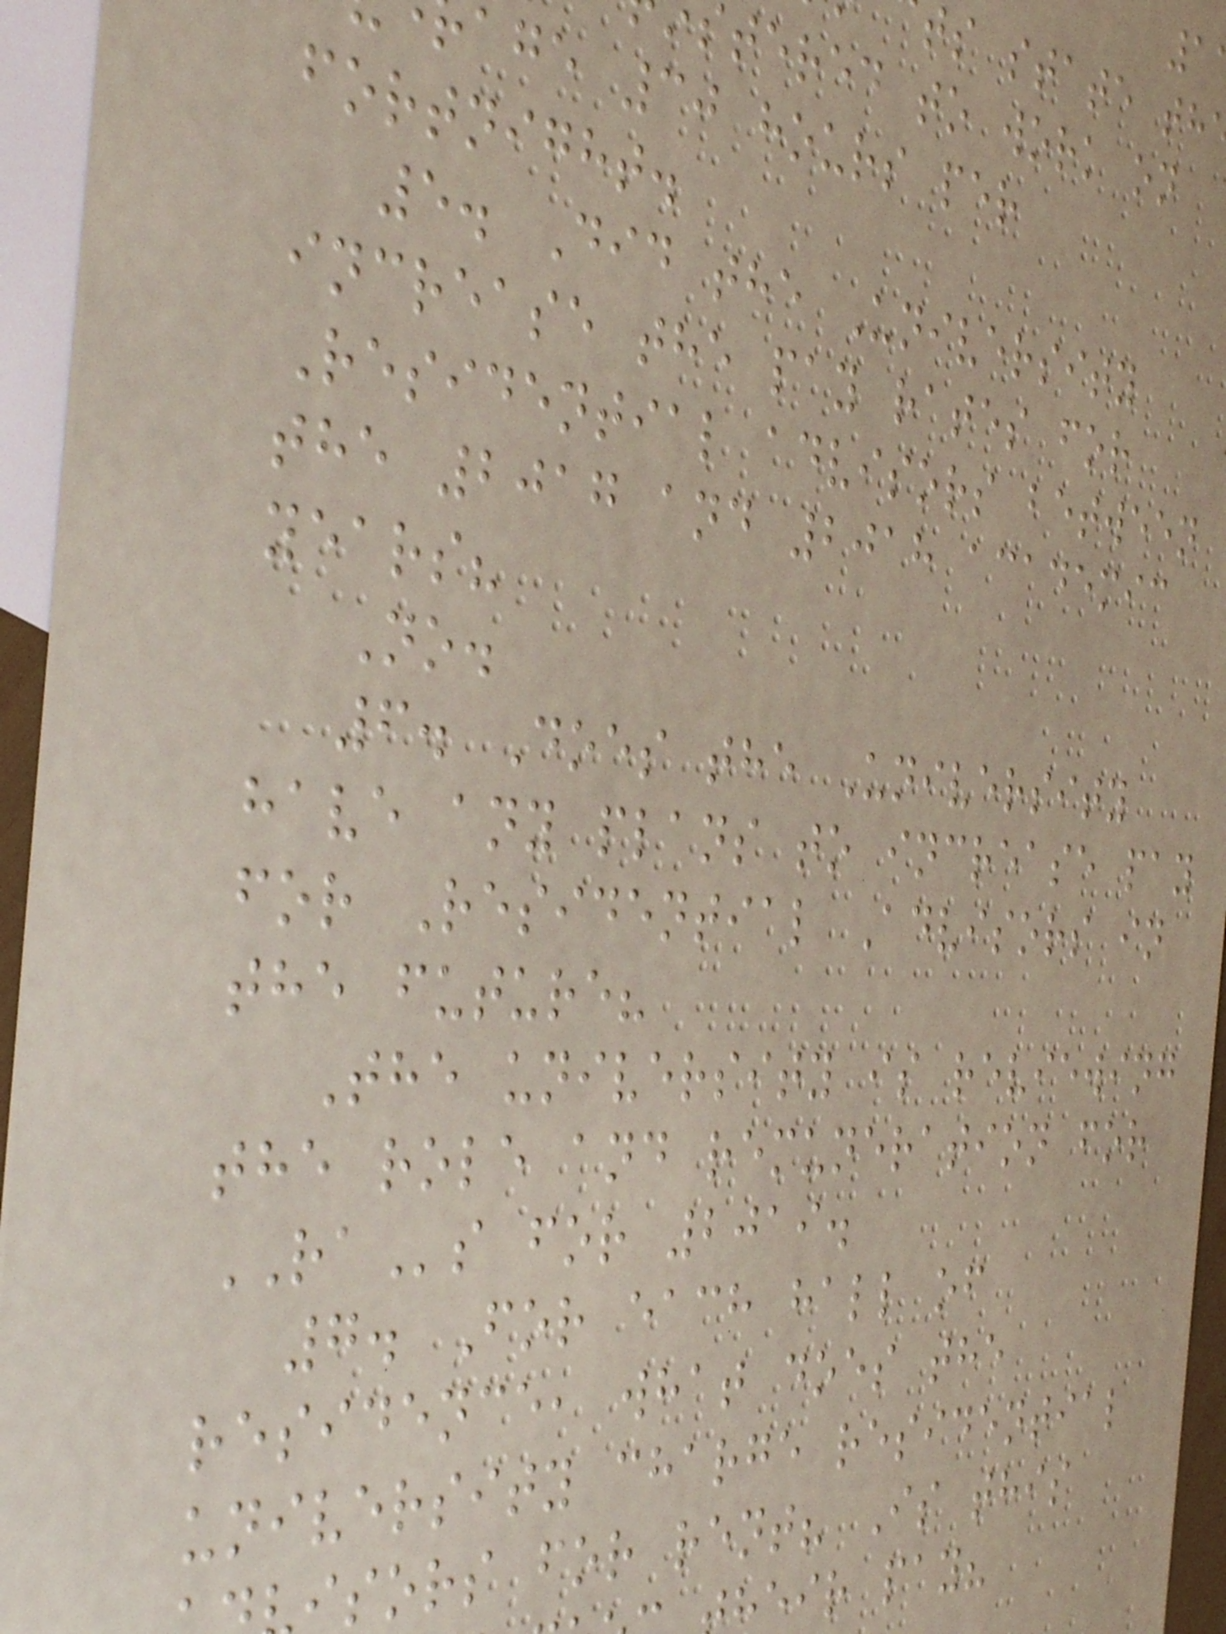ts state th
tered to work on
age 30 hours per
fortnight.
5. Did the University
increase the pay rates for
Residential advisors between
the 2017 and 2018 academic
years?
No.
6. Does the University
have any plans to increase pay
for Residential Advisors in
the future?
The university is reviewing
the role and remuneration for
RAs for 2019.
7. For each hall of
residence, what does the
university charge residential
isors for rent? Is this
eir pay?
